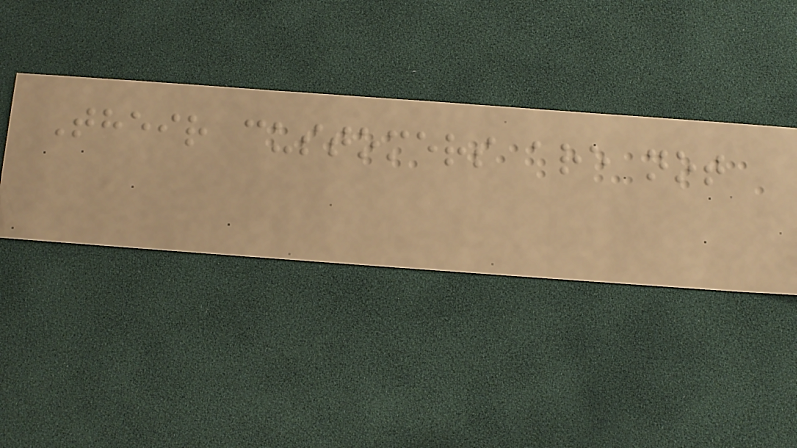Their customers are not
